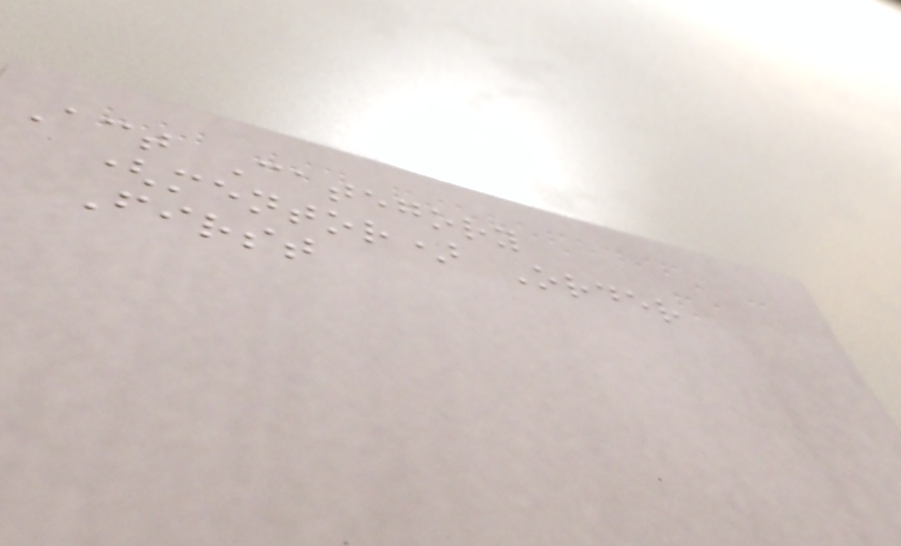Act Category
(mentor) Order
First
